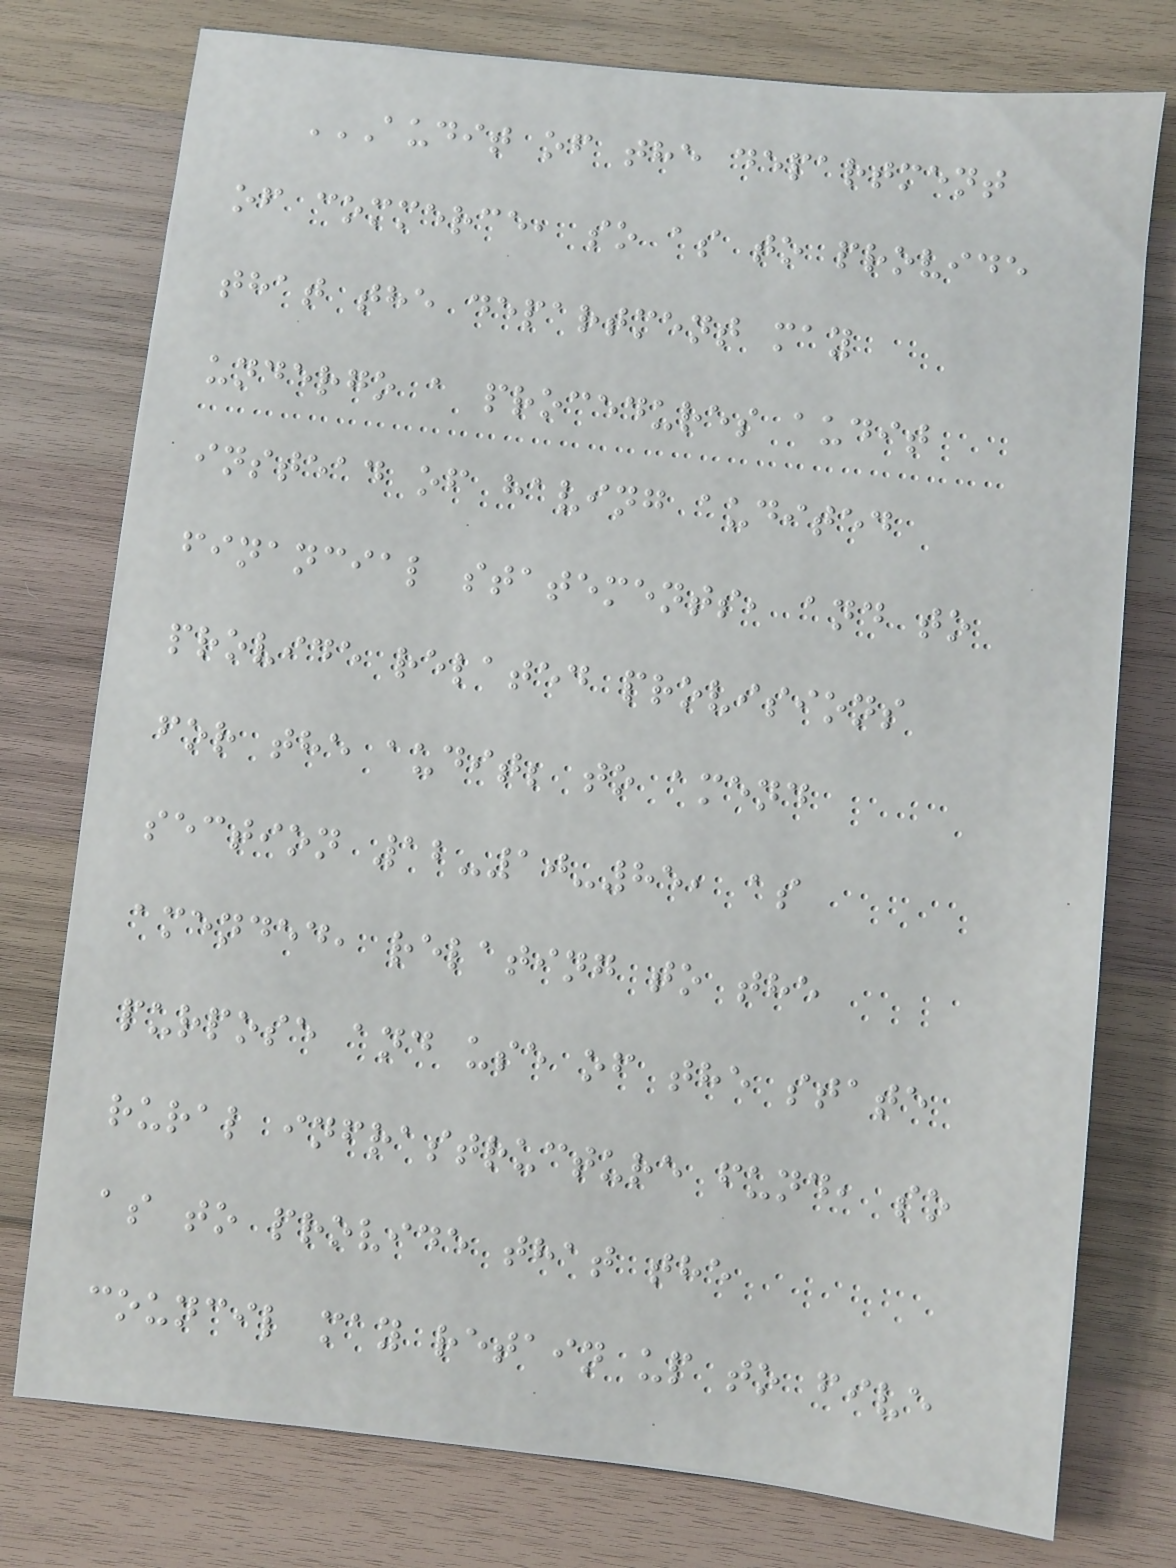AUDIT OF THE DEPARTMENT
OF COMMERCE, SO AS TO PROVIDE
THAT THE DEPARTMENT MAY
UNDERGO A PROCEDURES AUDIT
INSTEAD OF HAVING AUDITED
FINANCIAL STATEMENTS, AND TO
PROVIDE RELATED PROVISIONS
FOR THE AUDIT; TO AMEND
SECTION 12-10-85, AS
AMENDED, RELATING TO THE
PURPOSE AND USE OF THE STATE
RURAL INFRASTRUCTURE FUND, SO
AS TO PROVIDE THAT THE
COUNCIL MAY RETAIN UP TO FIVE
